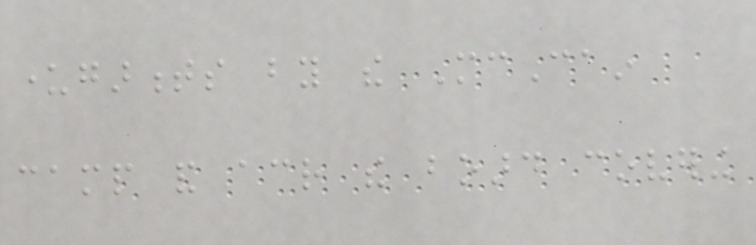undergarments by the McCain
camp and across the board covering
